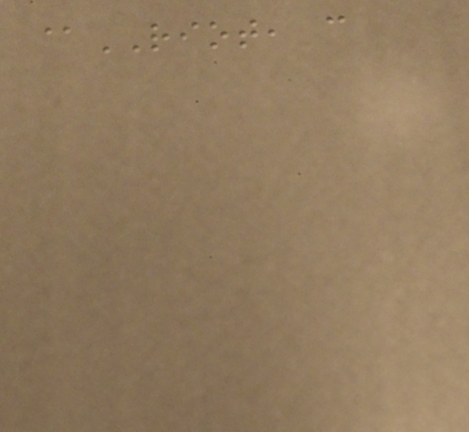@RIOT, can
